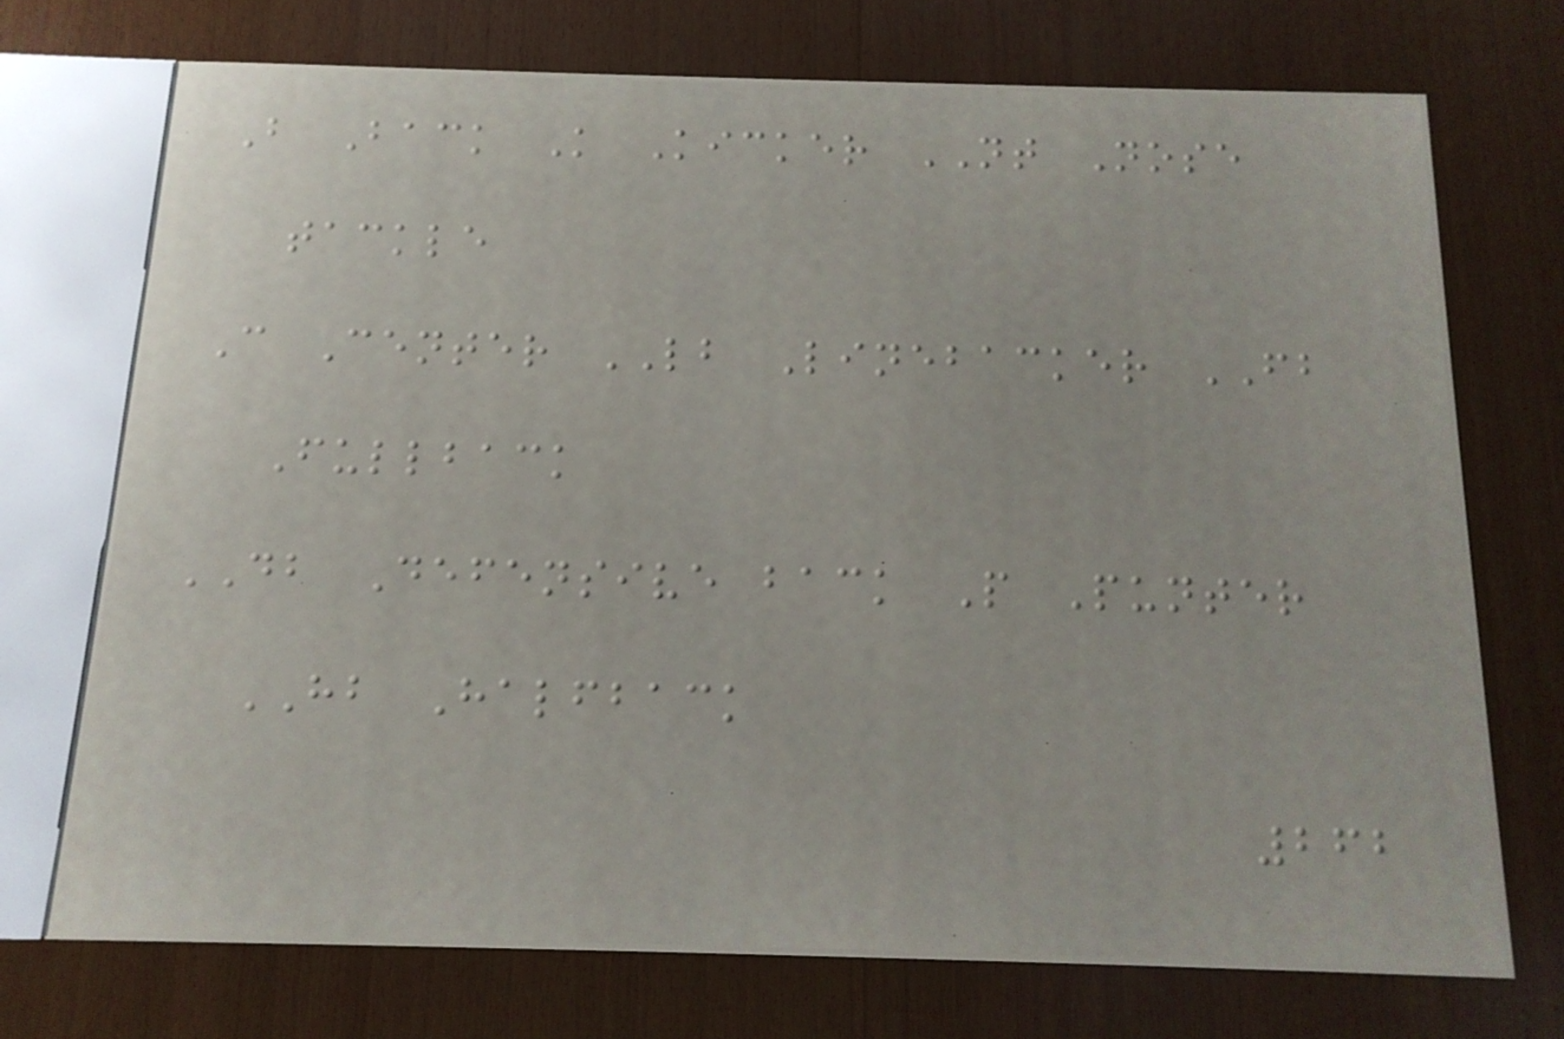B Back K Kicker NT Nose
tackle
C Center LB Linebacker FB
Fullback
DB Defensive back P Punter
HB Halfback
262
